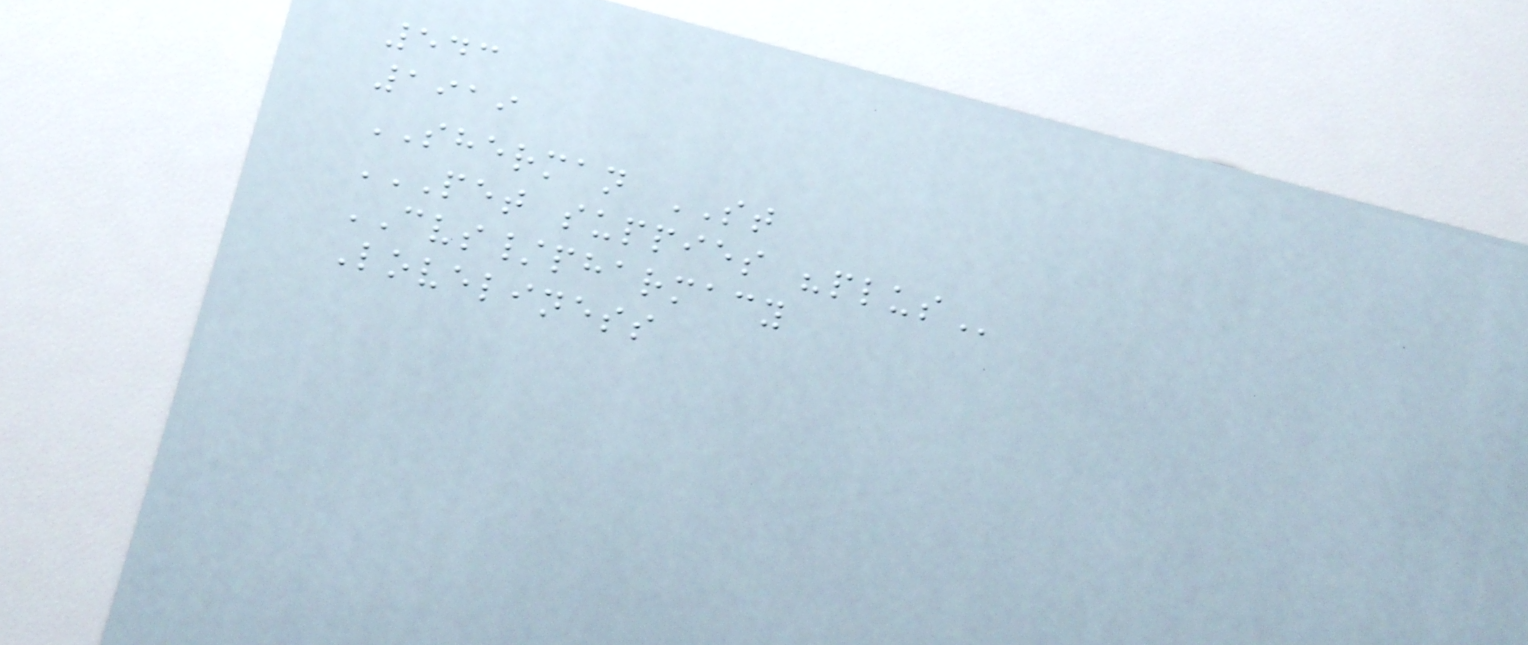543
1919
SHERMAN ST
PET SUPPIES "PLUS
CVS/pharmacy
Loveliness
